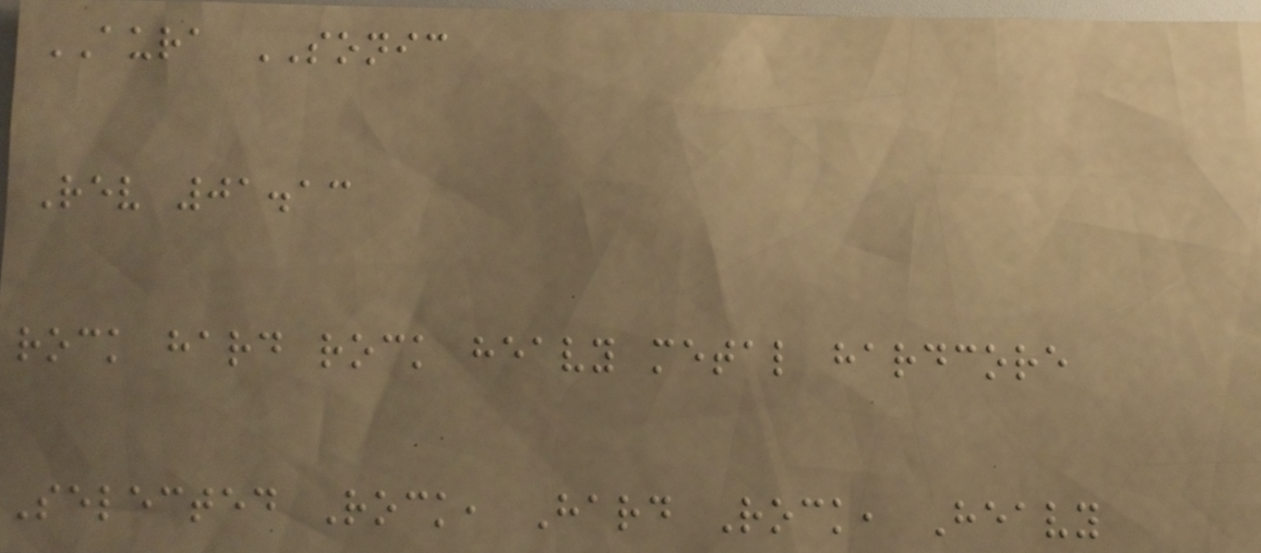AURA SONIC
Rev 01.13
rock hard rock heavy metal hardcore
Selected Rock, Hard Rock, Heavy
